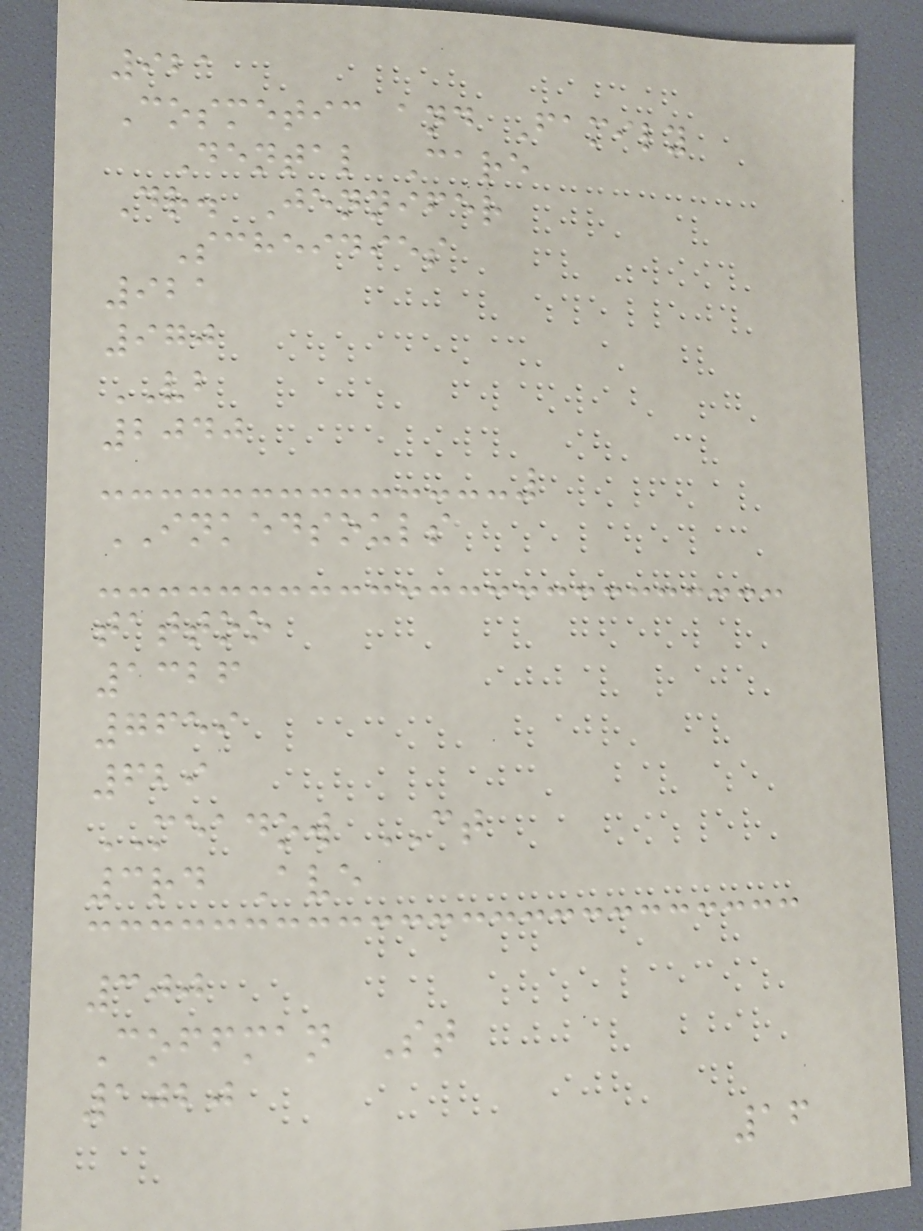921
Cosmetic and Family
Dental Care
Dr. Jennifer
Scheidies
921
970
VB
2040
INKEDSOULS
tattoo
1326
7659
629
MEADOW CT
3rd Ave
300
Coffman St
1020
16
